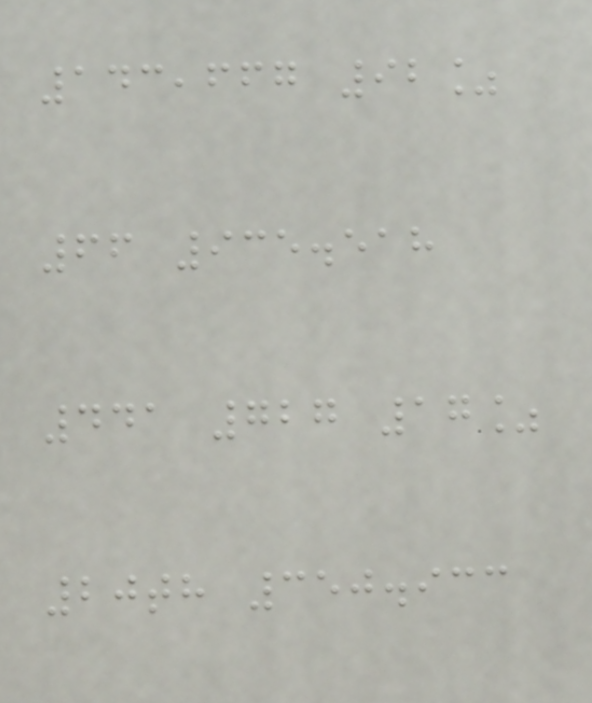143,667 92%
66 935.518
441 727 17%
20th 350.933
